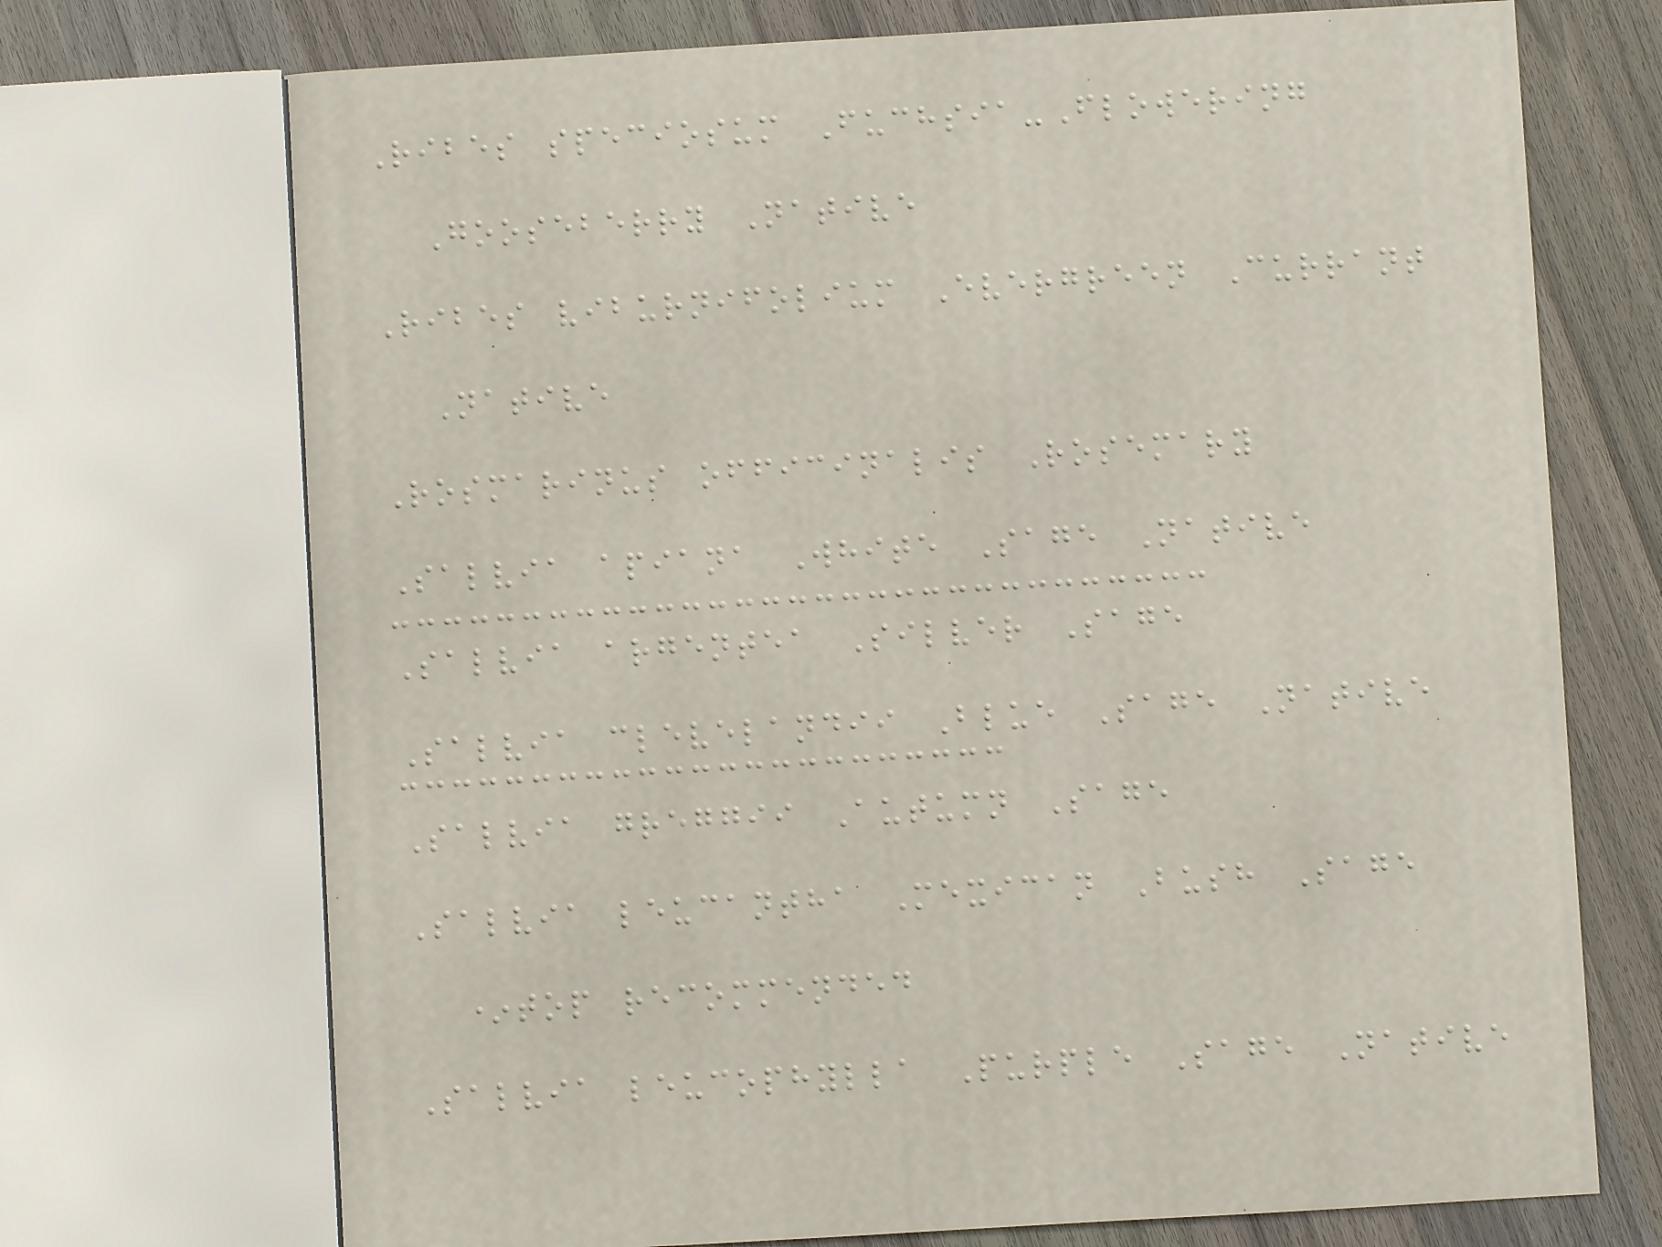Ribes speciosum Fuchsia-Flowering
Gooseberry Native
Ribes viburnifolium Evergreen Currant
Native
Rosmarinus officinalis Rosemary
Salvia apiana White Sage Native
Salvia argentea Silver Sage
Salvia clevelandii Blue Sage Native
Salvia greggii Autumn Sage
Salvia leucantha Mexican Bush Sage
*top recommended
Salvia leucophylla Purple Sage Native
